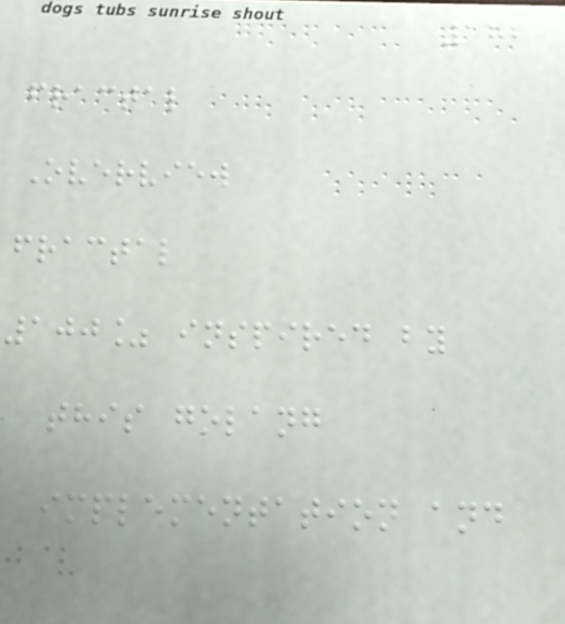182
fractal
Overview
fractal
100% inspired by
this golang
implementation and
